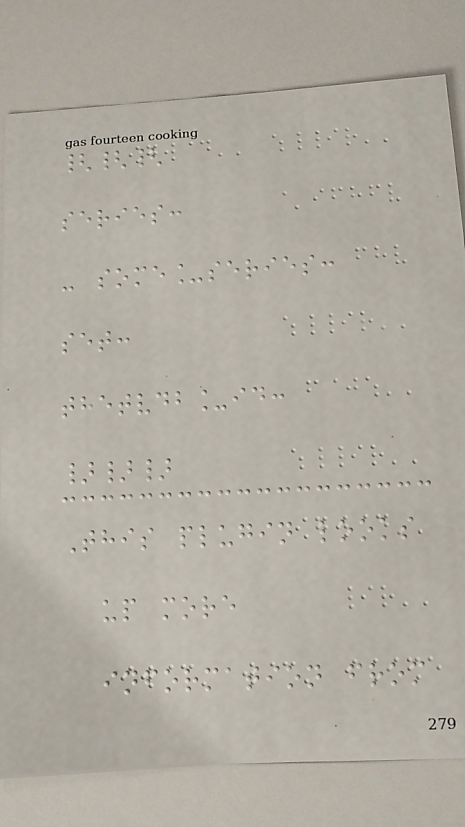{{{
series:
- some_series:
set:
thetvdb_id:
}}}
This plugin looks
up more
information from
